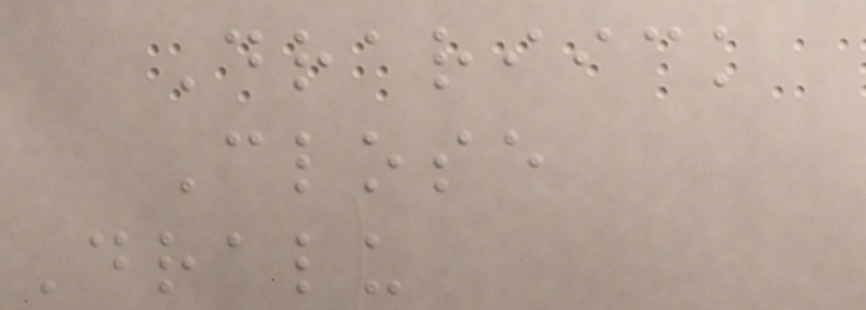Drariick
Close
Dralu
